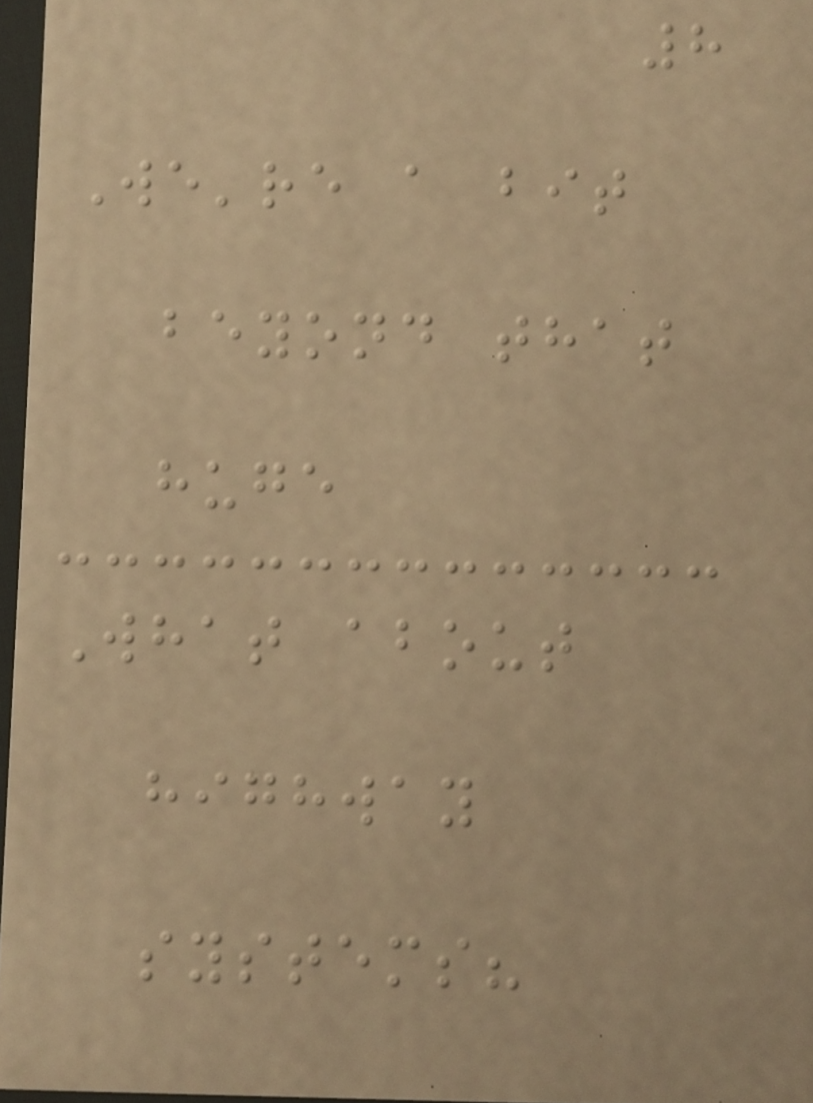8
We're a bit
beyond that
huge
What about
highway
systems?
